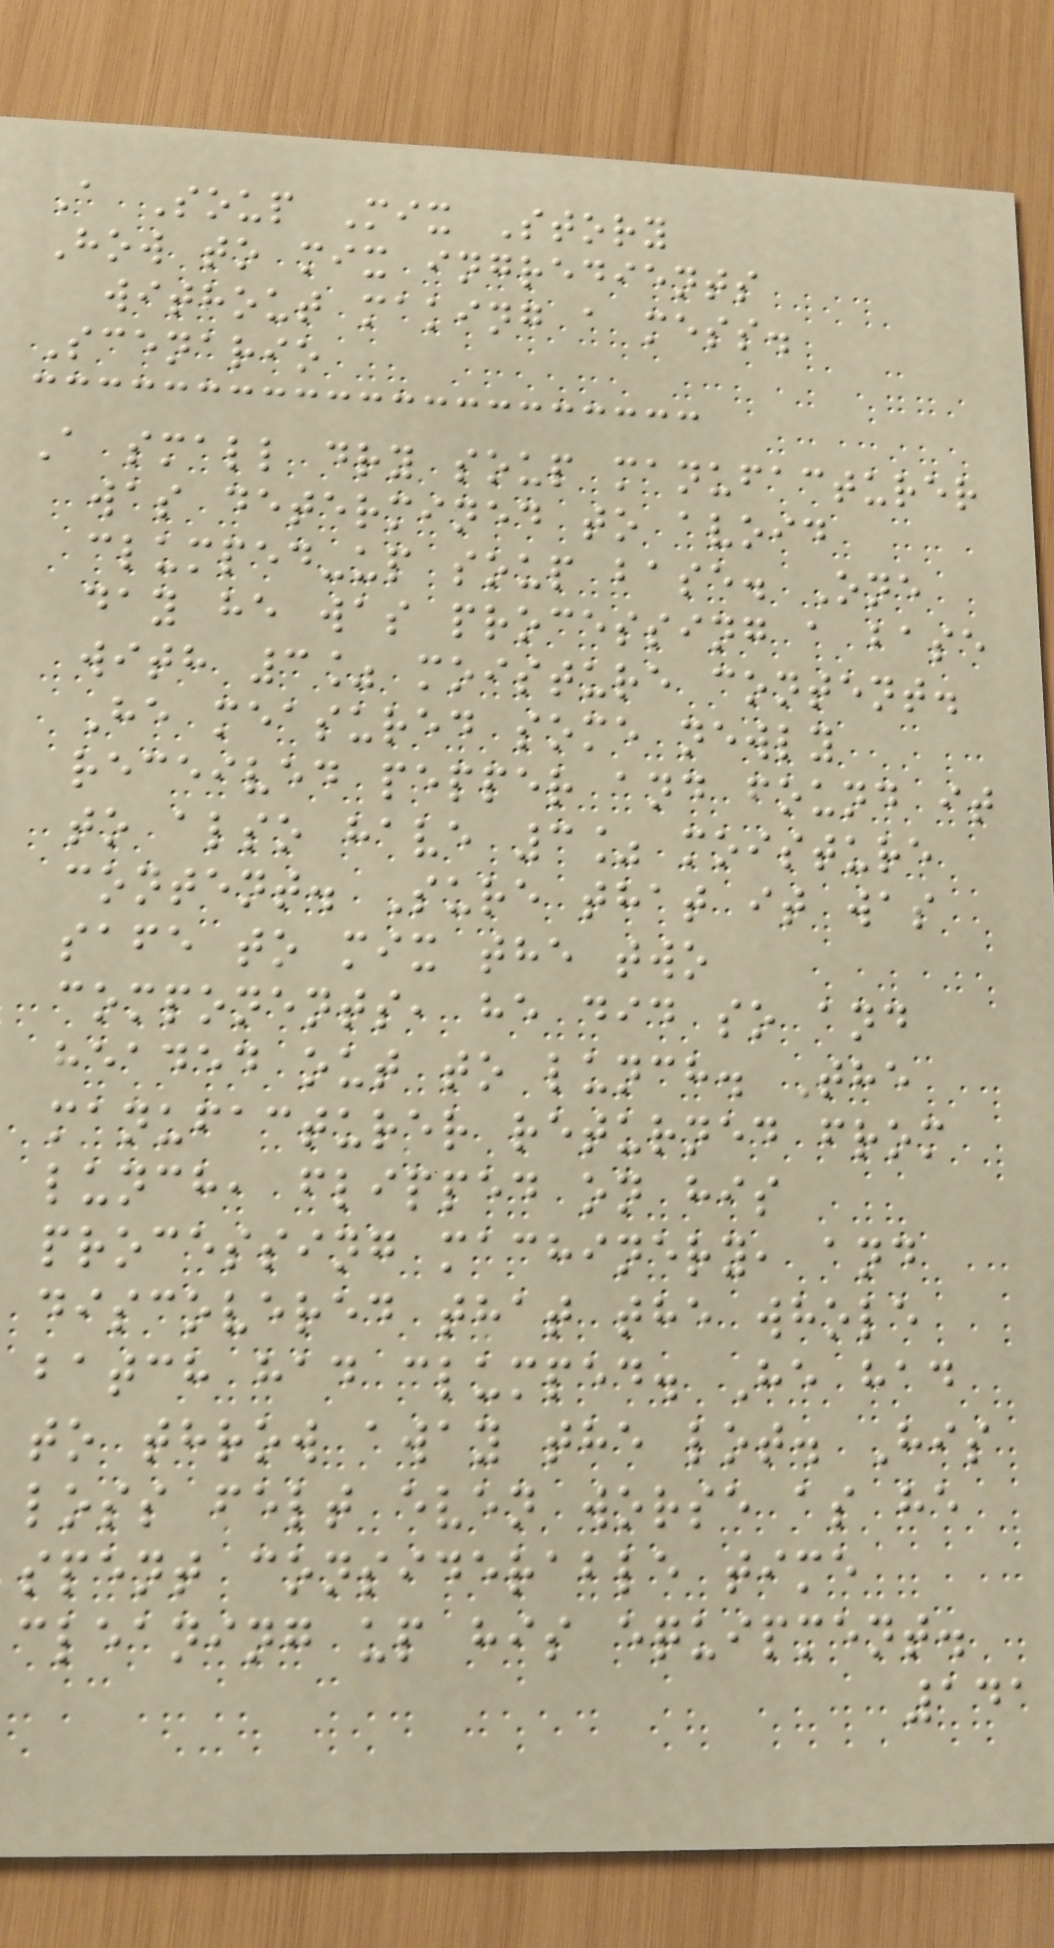A Soup Mix Story
How to mix ingredients
without making a mess.
Scenario
A small dry soup manufacturer
was determined to avoid
clumped-up soup base. One
day he was processing a base
with 3% moisture content.
He measured some newly
received pepper and found it
to also have 3% moisture
content. Sure that it was
safe to mix the two
components, he did so and
headed out to lunch. The
manufacturer returned from
lunch, flipped on his
processing machinery, and
discovered that the whole
batch had clumped. He had
to throw away the lot. His
loss felt even worse as he
spent considerable time
cleaning up his equipment.
141
